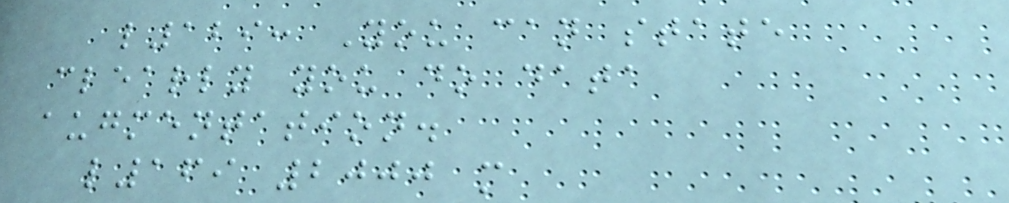l129: You can state
clearly you do data
augmentation.
l169 2000 m
